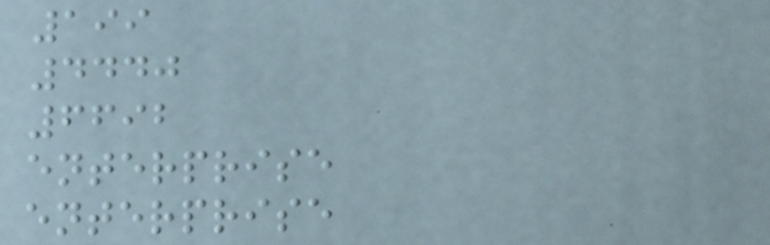199
4440
6692
enterprise
enterprise
